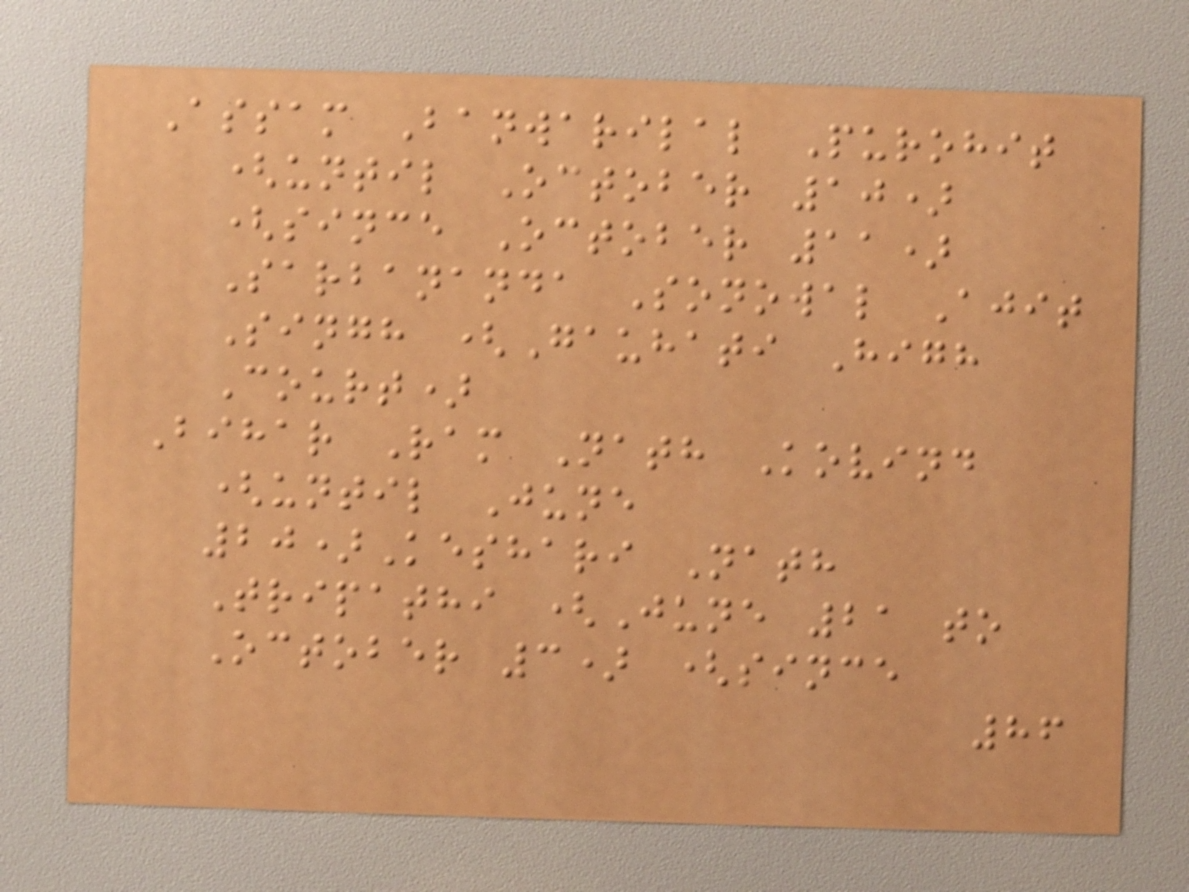Assam Banwarilal Purohit
(until October 10)
(since October 11)
Sarbananda Sonowal Ajit
Singh (Gauhati High
Court)
Bihar Ram Nath Kovind
(until June
20)Keshari Nath
Tripathi (June 21 to
October 3) (since
86
